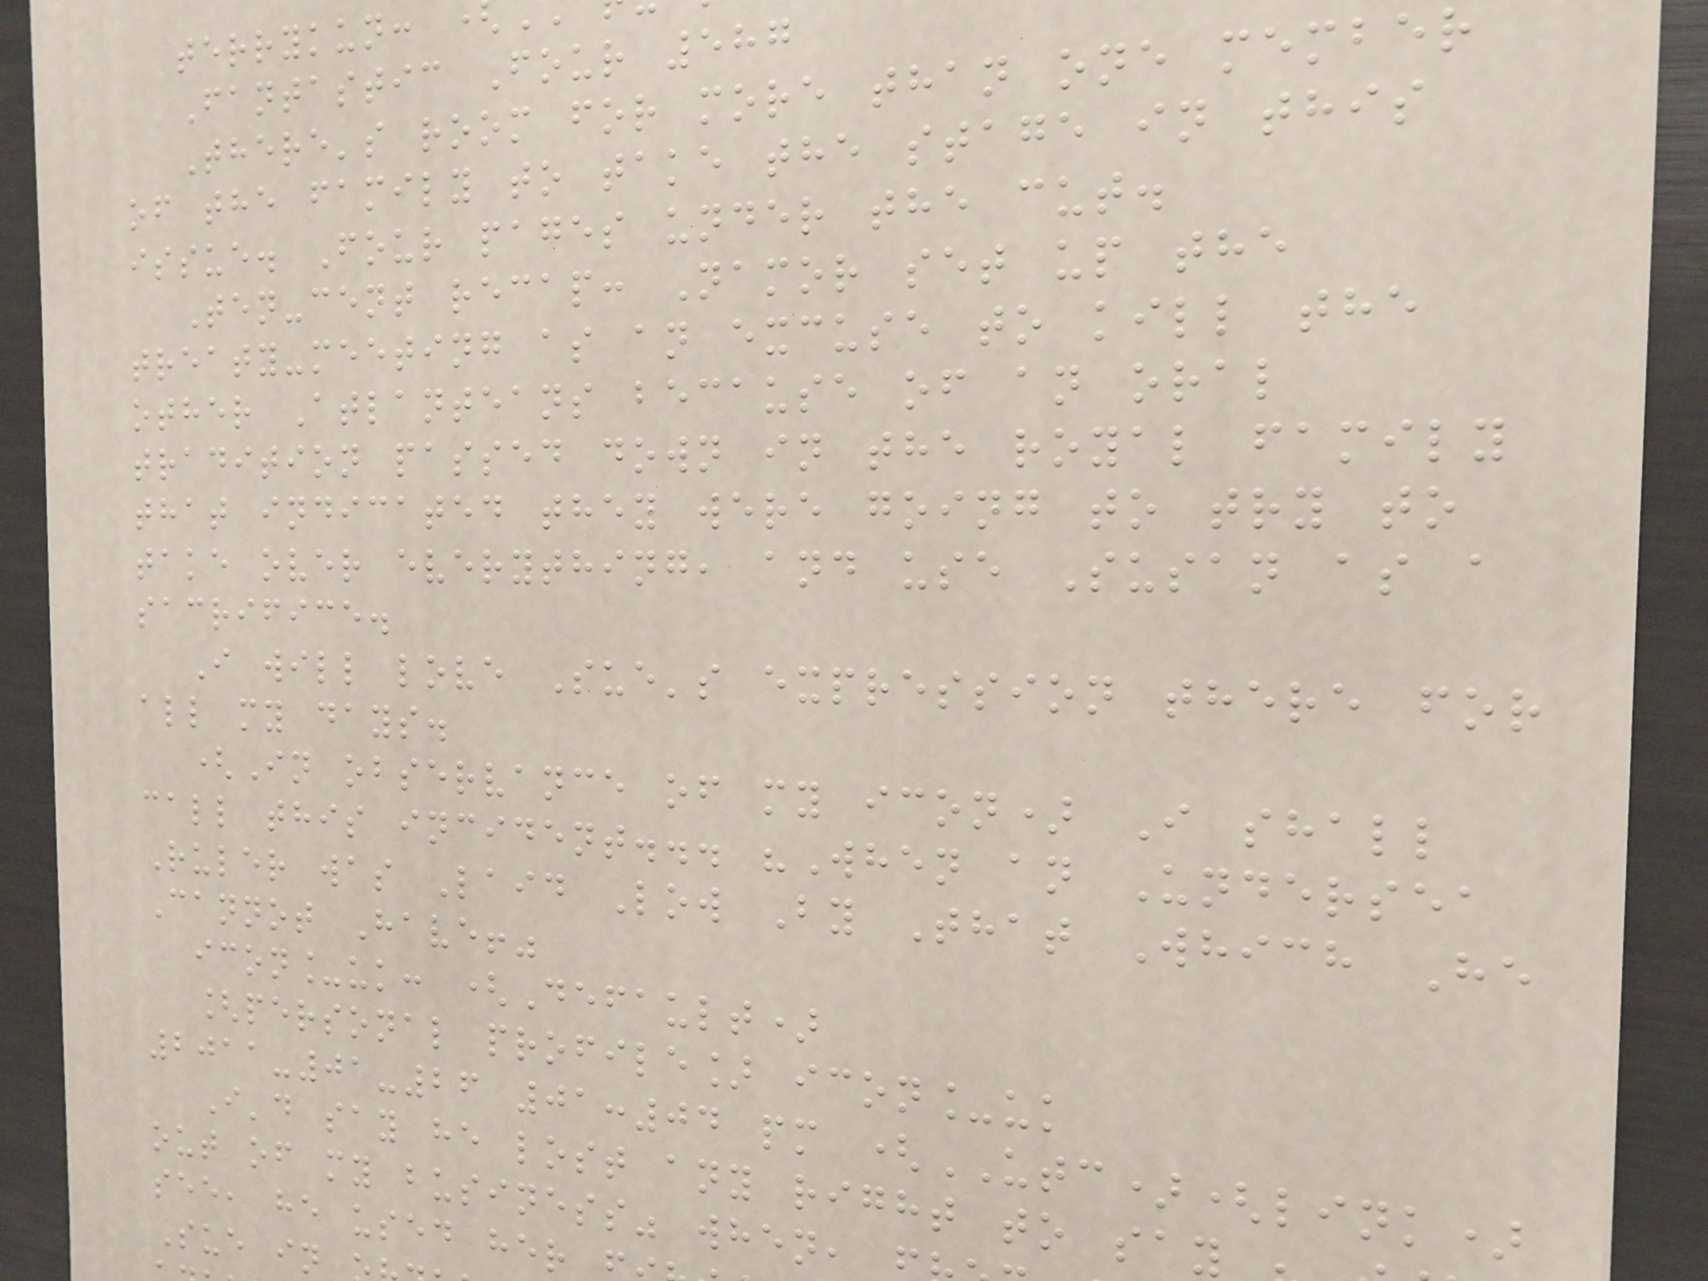terrykun:
Fantastic Four 587
There's room for more than one member
of the family to take the stage in this
issue. Four pages under the cut.
Ten-cent recap: Namor set up the
treaty-meeting as an excuse to kill the
other Atlanteans because of an oral
tradition passed down in the royal family
that indicated they were going to try to
take over everything, and use Susan as a
sacrifice.
I will love Sue's expression there for
all my days.
(In observance of my icon) I shall
call this incident... "When an Undersea
Ruler was Laid Low By That Which He
Cannot Have!"
icon_uk: (Default)
[personal profile] icon_uk
2011-01-26 01:04 pm (UTC)(link)
I'd say he lost any right to say
out of my business" when,
see, he used her
